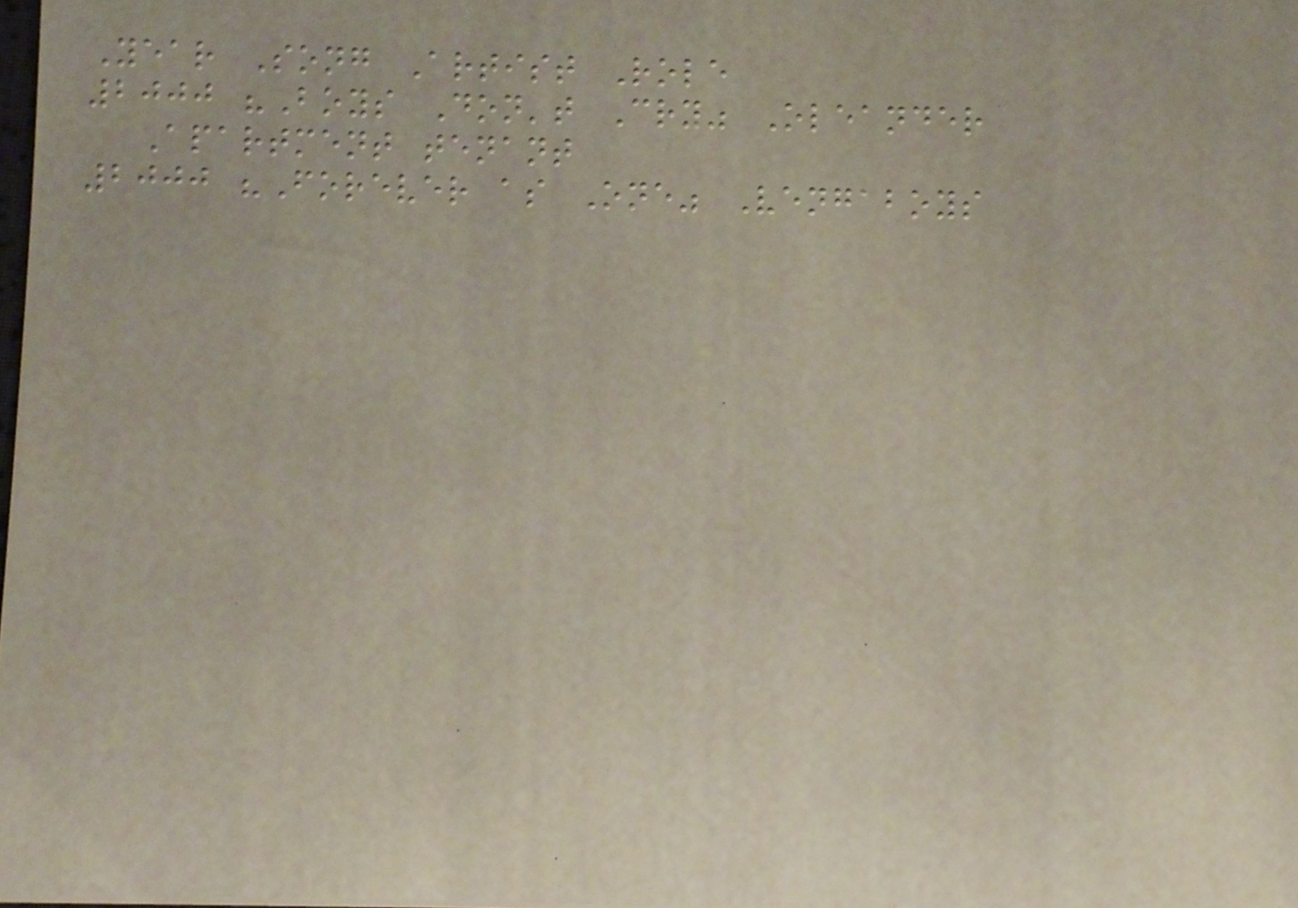Year Song Artist Role
2000 "Boys Don't Cry" Oleander
Apartment tenant
2000 "Forever as One" Vengaboys
